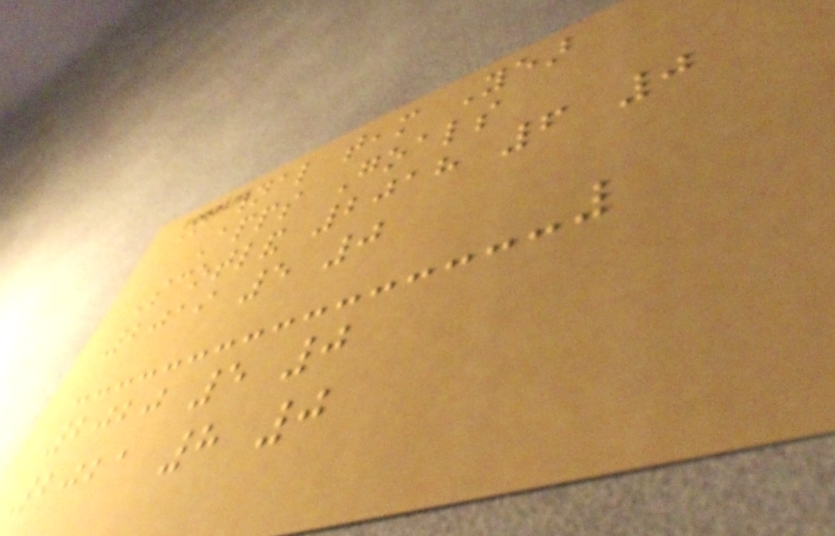National team Year
Apps Goals
Scotland 2018 6 0
2019 5 0
2020 5 0
2021 8 0
